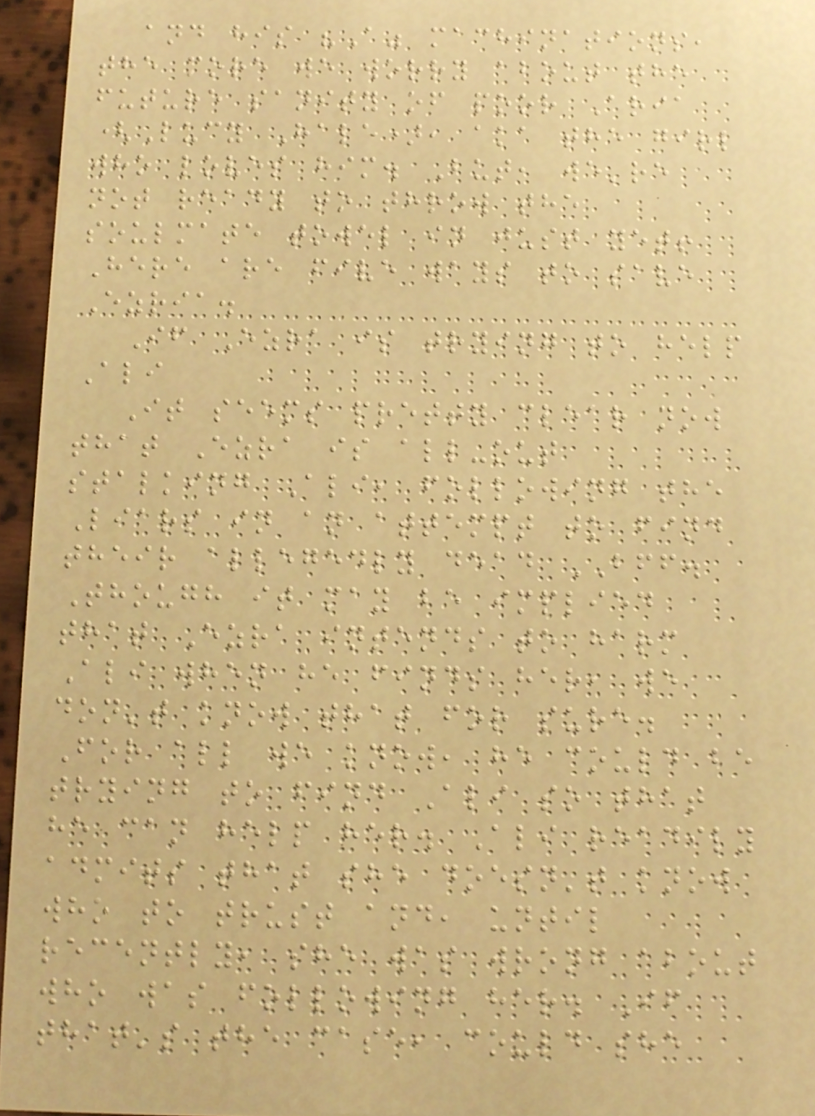and his "A" machinations,
the more we worry about the
future sanity of poor Aria
(Lucy Hale), aka the girl
who loves him. But, we're
not ready to throw the
soulmate towel in just yet!
Here are five ways to save
Ezria.
If Ezra is trying to help
Ali
It seems pretty clear now
that Ezra is all-out
stalking Ali, following the
Liars in an attempt to find
their allegedly dead BFF.
Though it may be implied
that Ezra intends to harm
Ali when he finds her, we
don't know that for sure.
For all we know, he could be
trying to find Ali so that
he can help her. Ali readily
admits that she doesn't know
who to trust and, until
recently, she was wrong about
who was following her. If
that's the case, could she
